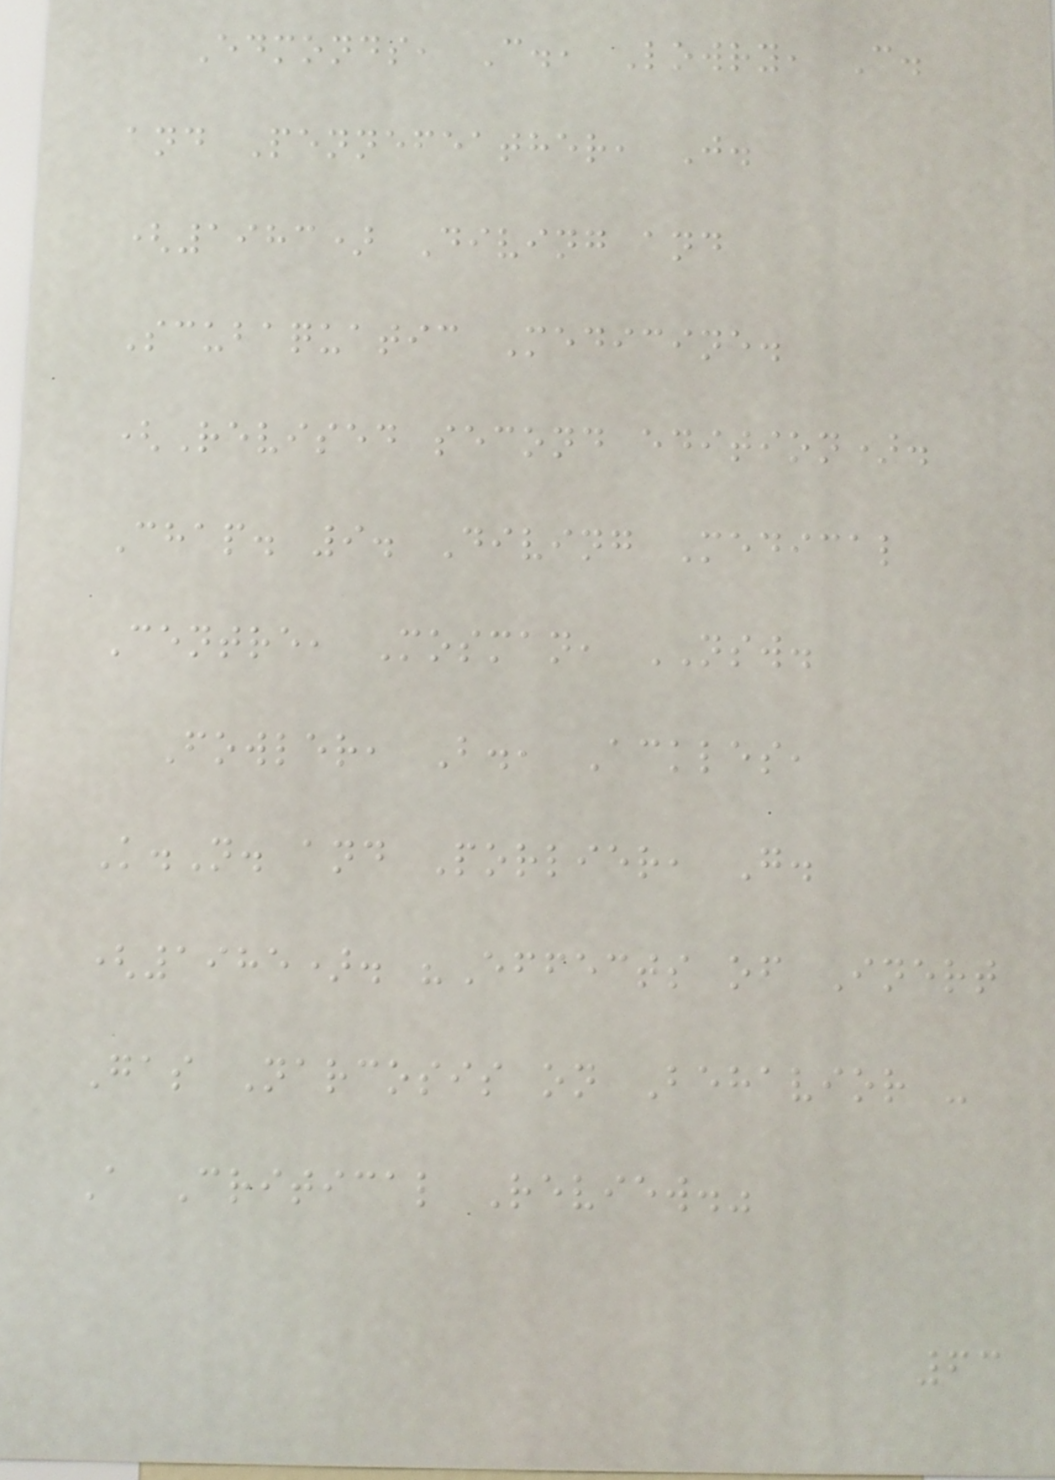Edmonds, C., Lowry, C.
and Pennefeather, J.
(1983) Diving and
Scubaquatic Medicine.
(Revised second edition).
Chap. 9. Diving Medical
Centre, Mosman, NSW.
Fowler, B., Ackles,
K.N. and Porlier, G.
(1985). "Effects of Inert
Gas Narcosis on Behavior -
A Critical Review."
63
